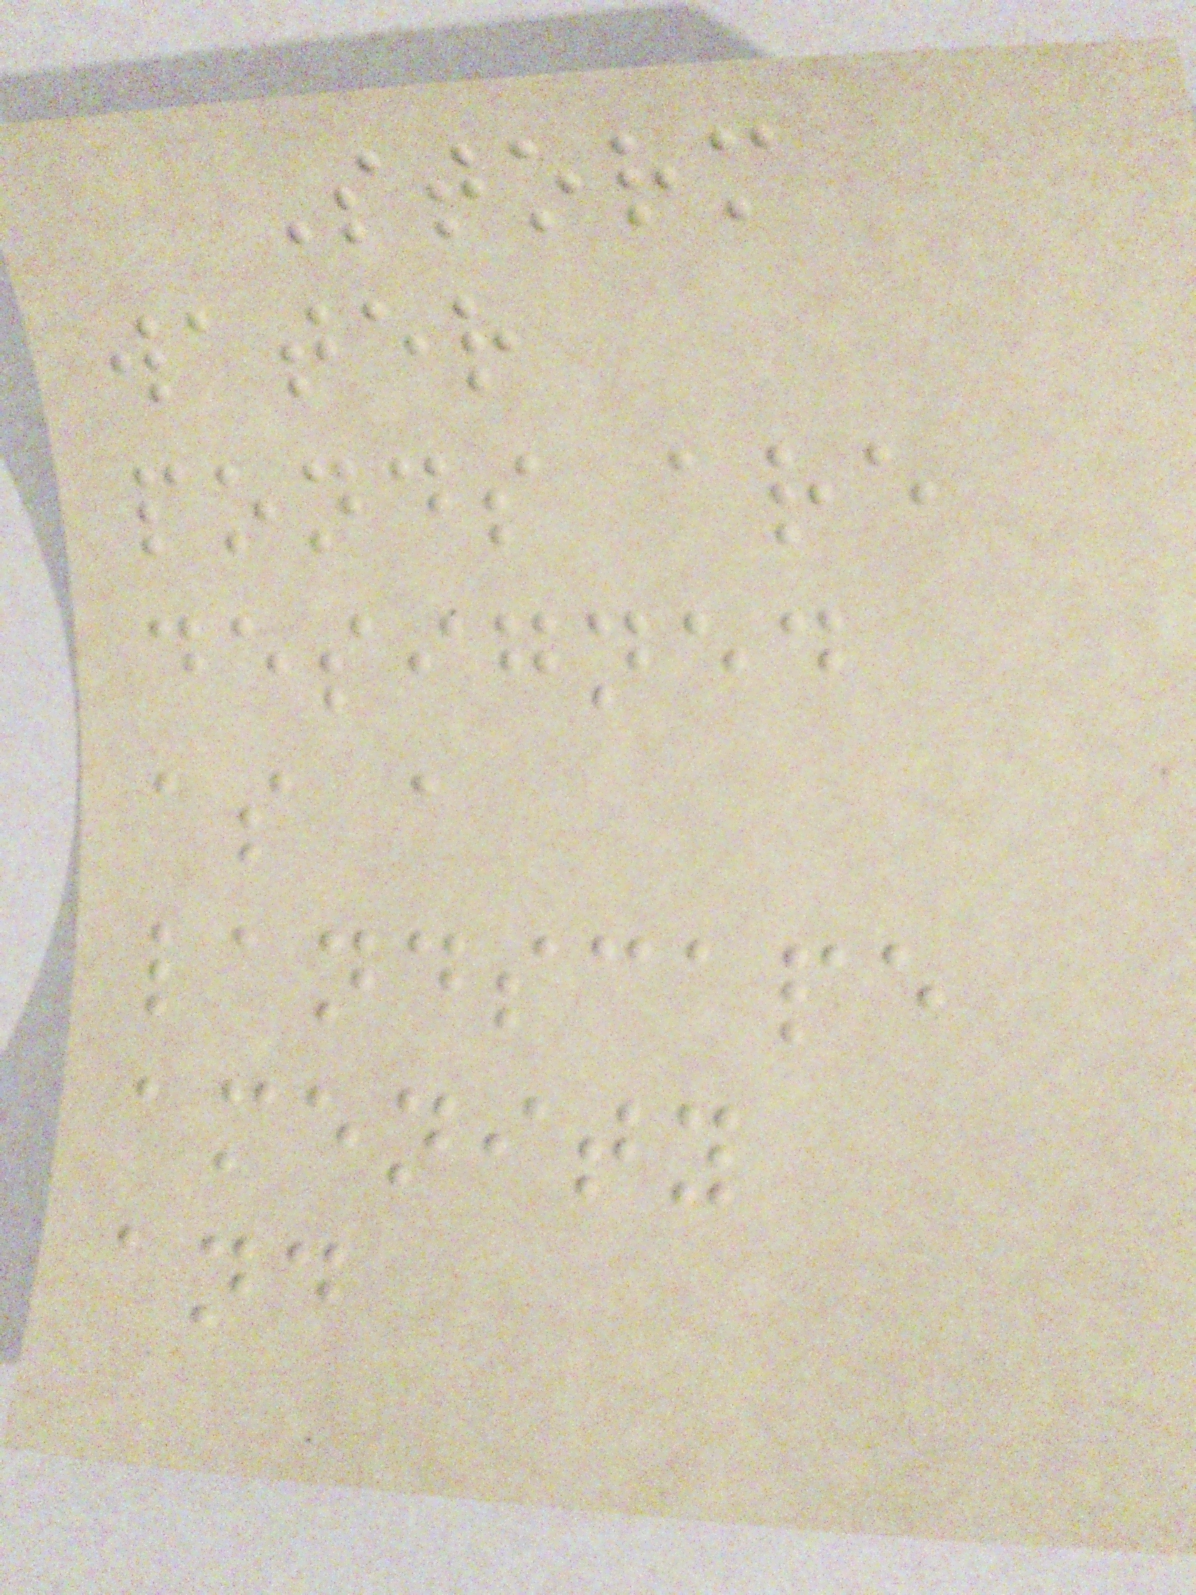Storm
water
ponds are
designed
as a
landscape
amenity
and
